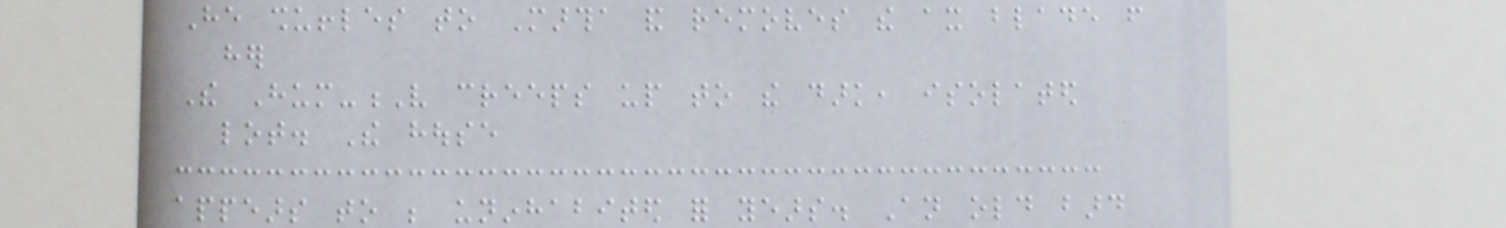He shuffles to Martha and removes the ax blade from
her
The Hum-V creeps up to the dark, isolated
lot. The house
appears to be uninhabited for years. An old bard
